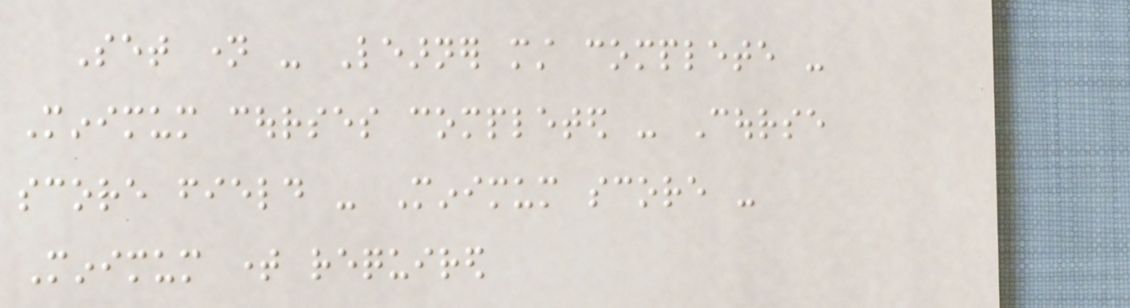Set name - Learner must complete -
Minimum courses completed - Course
score field - Minimum score -
Minimum time required
